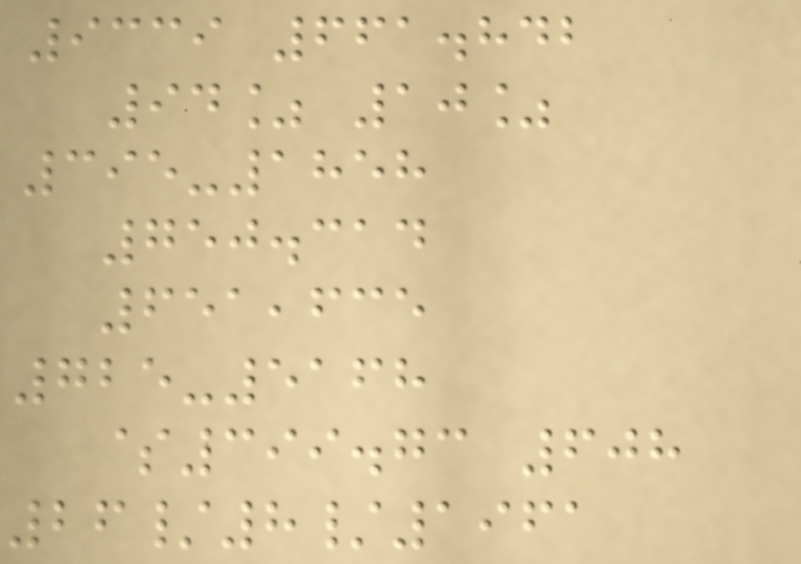9339 661.842
94% 10%
395-1858
750.314
651,635
725-5168
$399.73 608
26/8/1961
